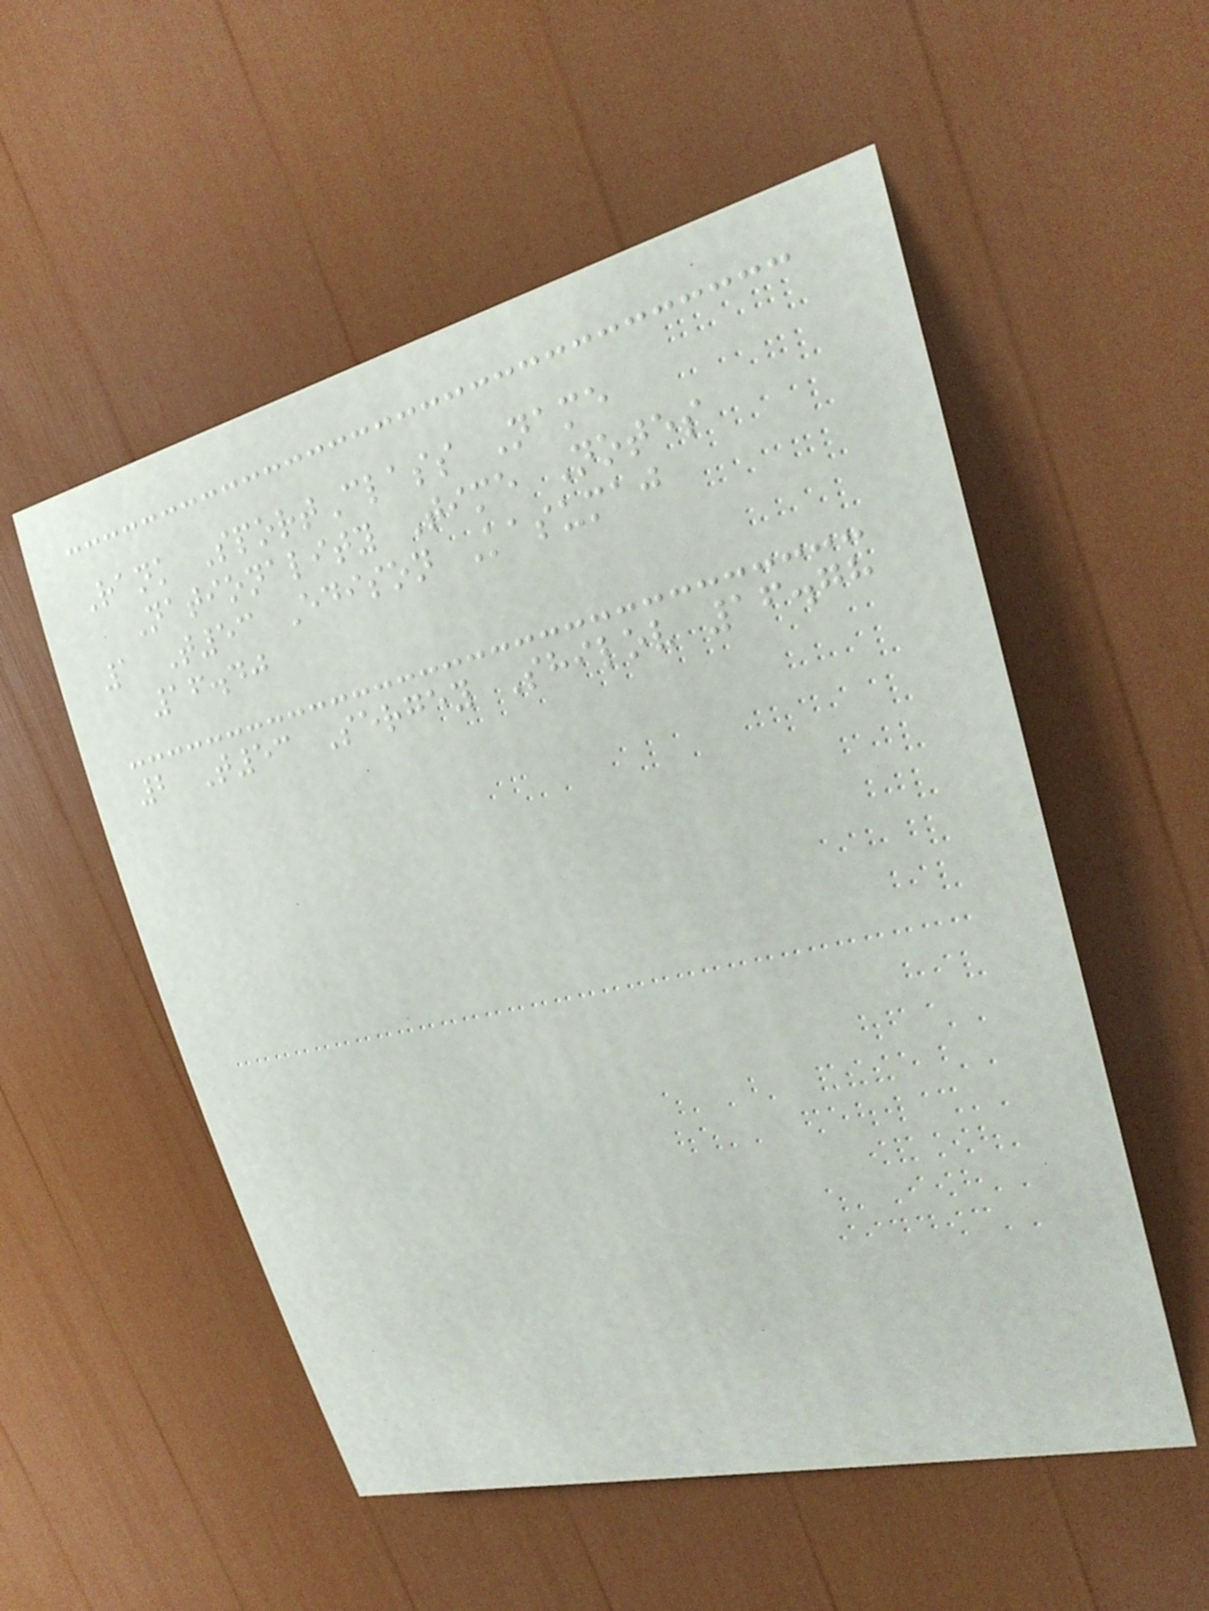Rank SportClass Name
Nationality Time Notes
1 T53 Edison Kasumaj
16.40
2 T53 Sergey Shilov 16.78
